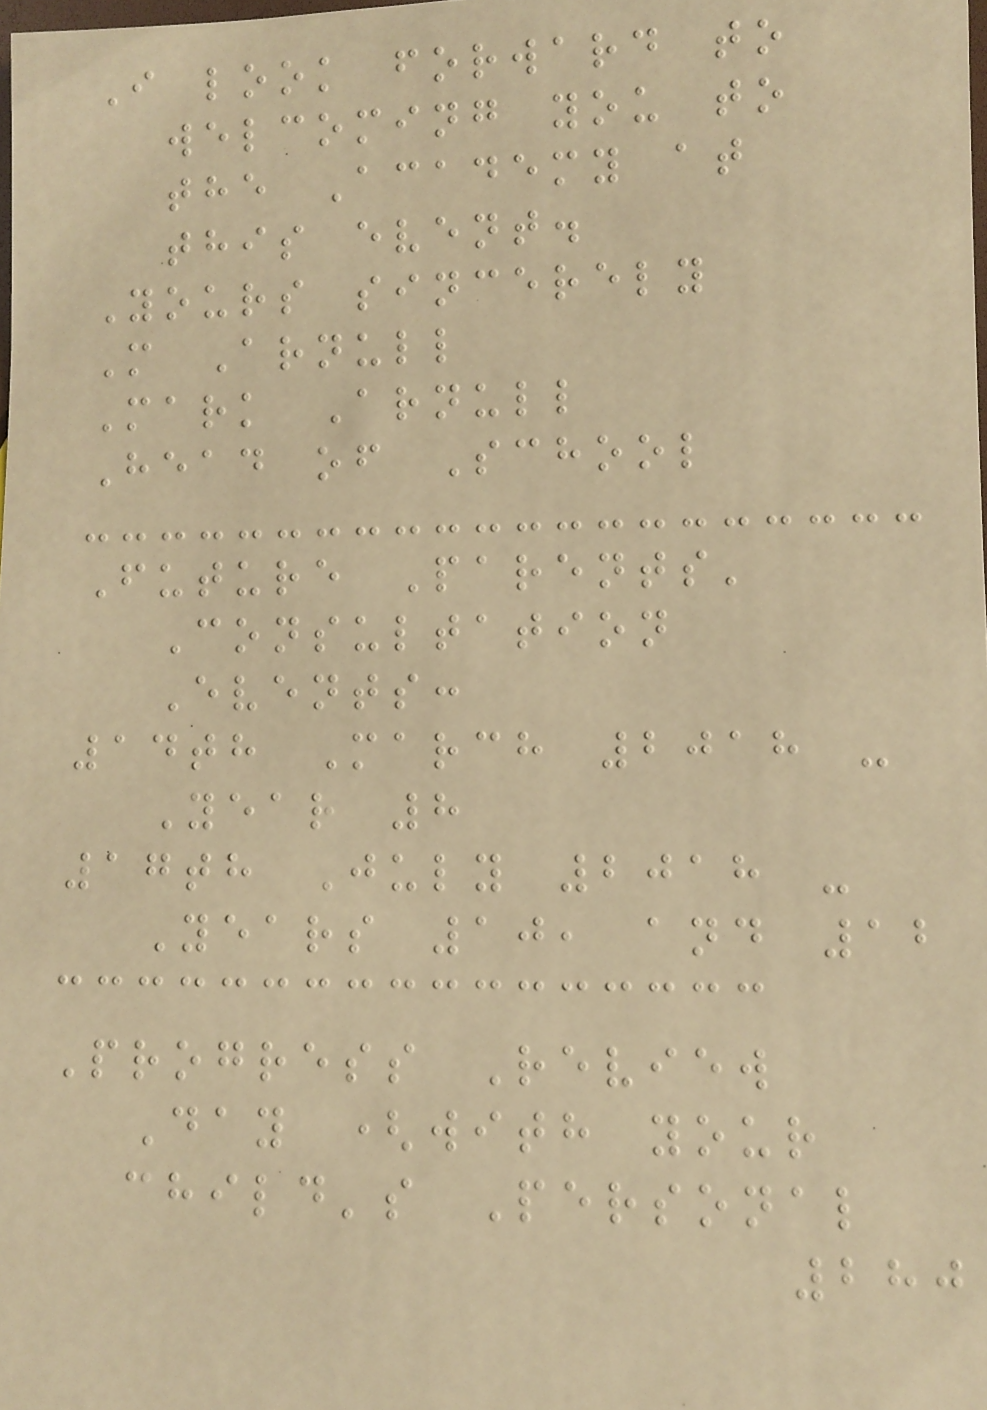I look forward to
welcoming you to
the Academy at
this event.
Yours sincerely
M Arnull
Mark Arnull
Head of School
Future Parents'
Consultation
Events:
14th March 2018 -
Year 8
17th July 2018 -
Years 10, and 12
Progress Review
Day (with your
child's Personal
280
